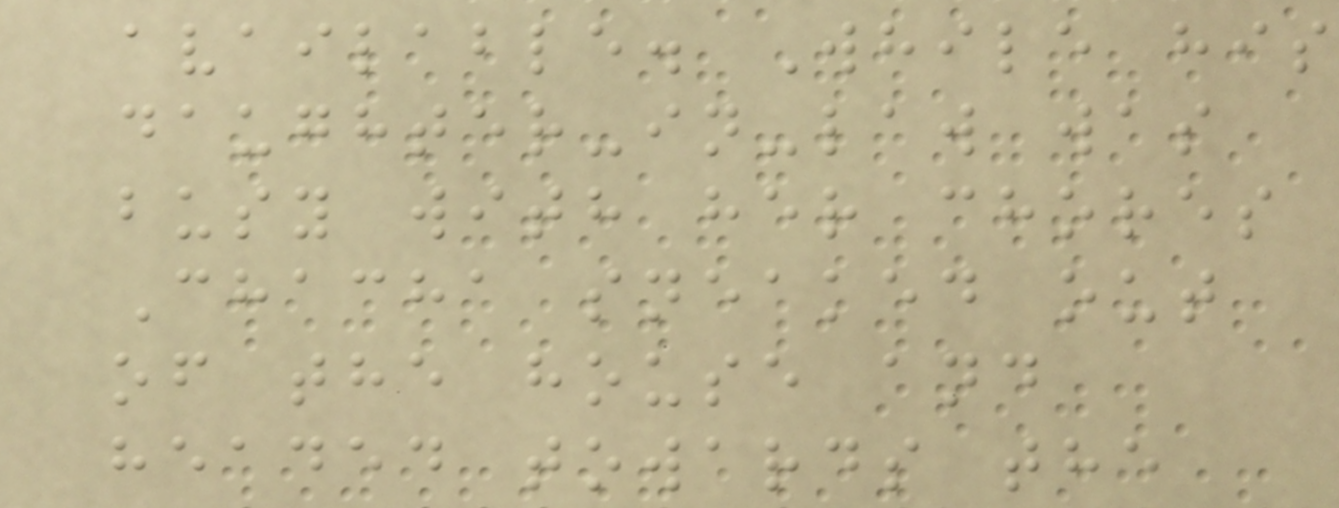available. While his
daughter-in-law was
busy with her chores
Chacha sneaked out
of the house and
headed towards the
